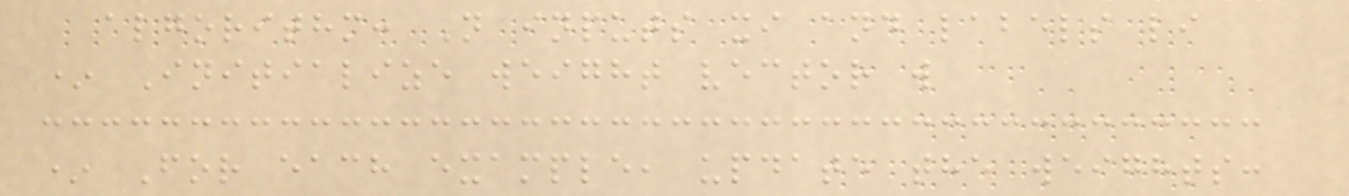algorithm: N inputs xi and labels li
* Initialize weight vector w
* For each example, update the weights:
